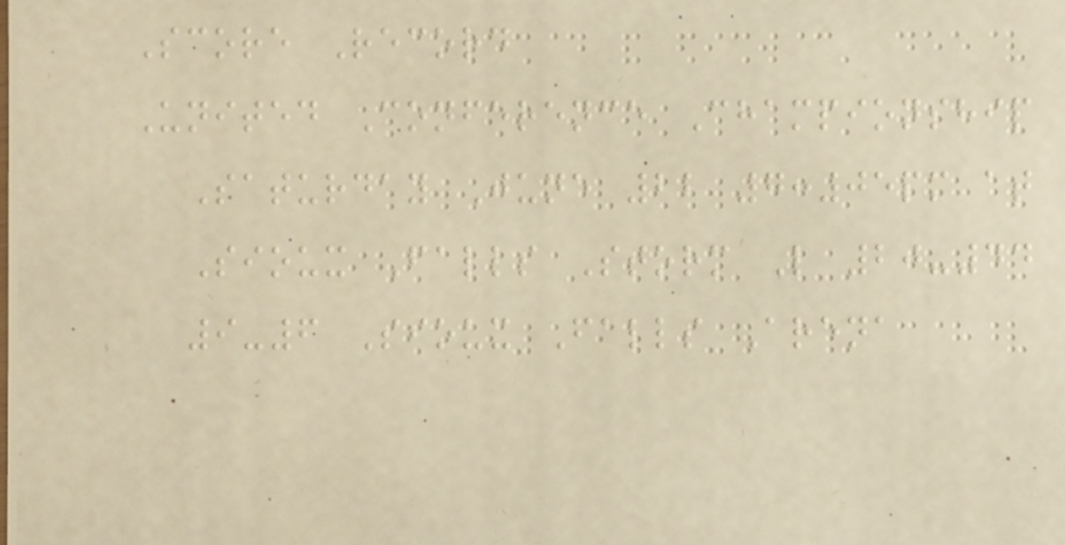Score Record
United Conference Championship
Saturday June 22 7:05pm at
Sioux Falls Storm L 20-44
9-6 Sioux Falls Arena
